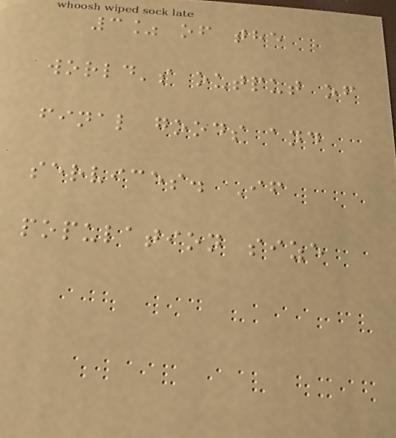3% of the
world's output of
final goods and
services. If
population size
